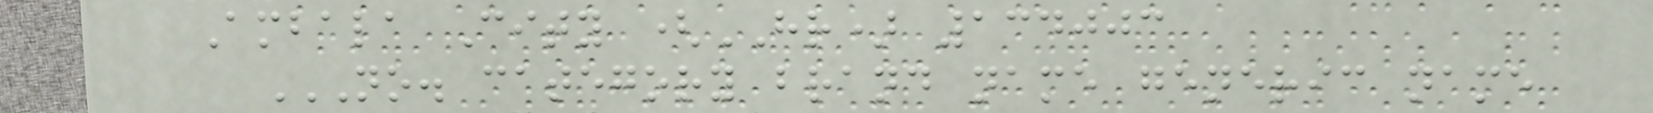Ambala City (HR) 134003
NO. CATEGORY BRAND NAME GENERIC NAME
